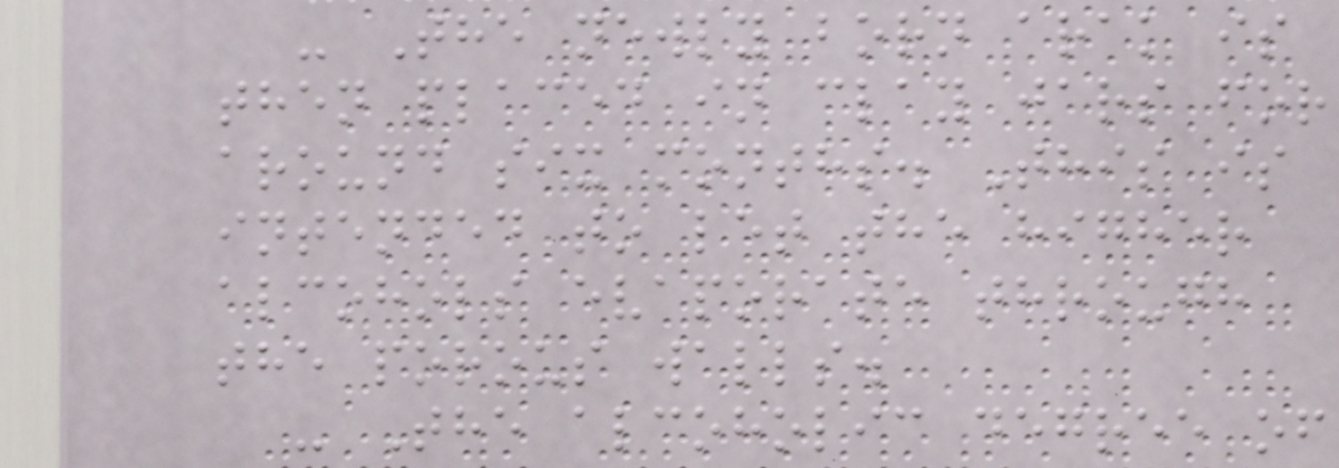- The newly born arak is
then placed in clay jars for
around six months. This is
intended to let the higher
alcohols evaporate through
the porous walls.
- The alcoholic degree of
